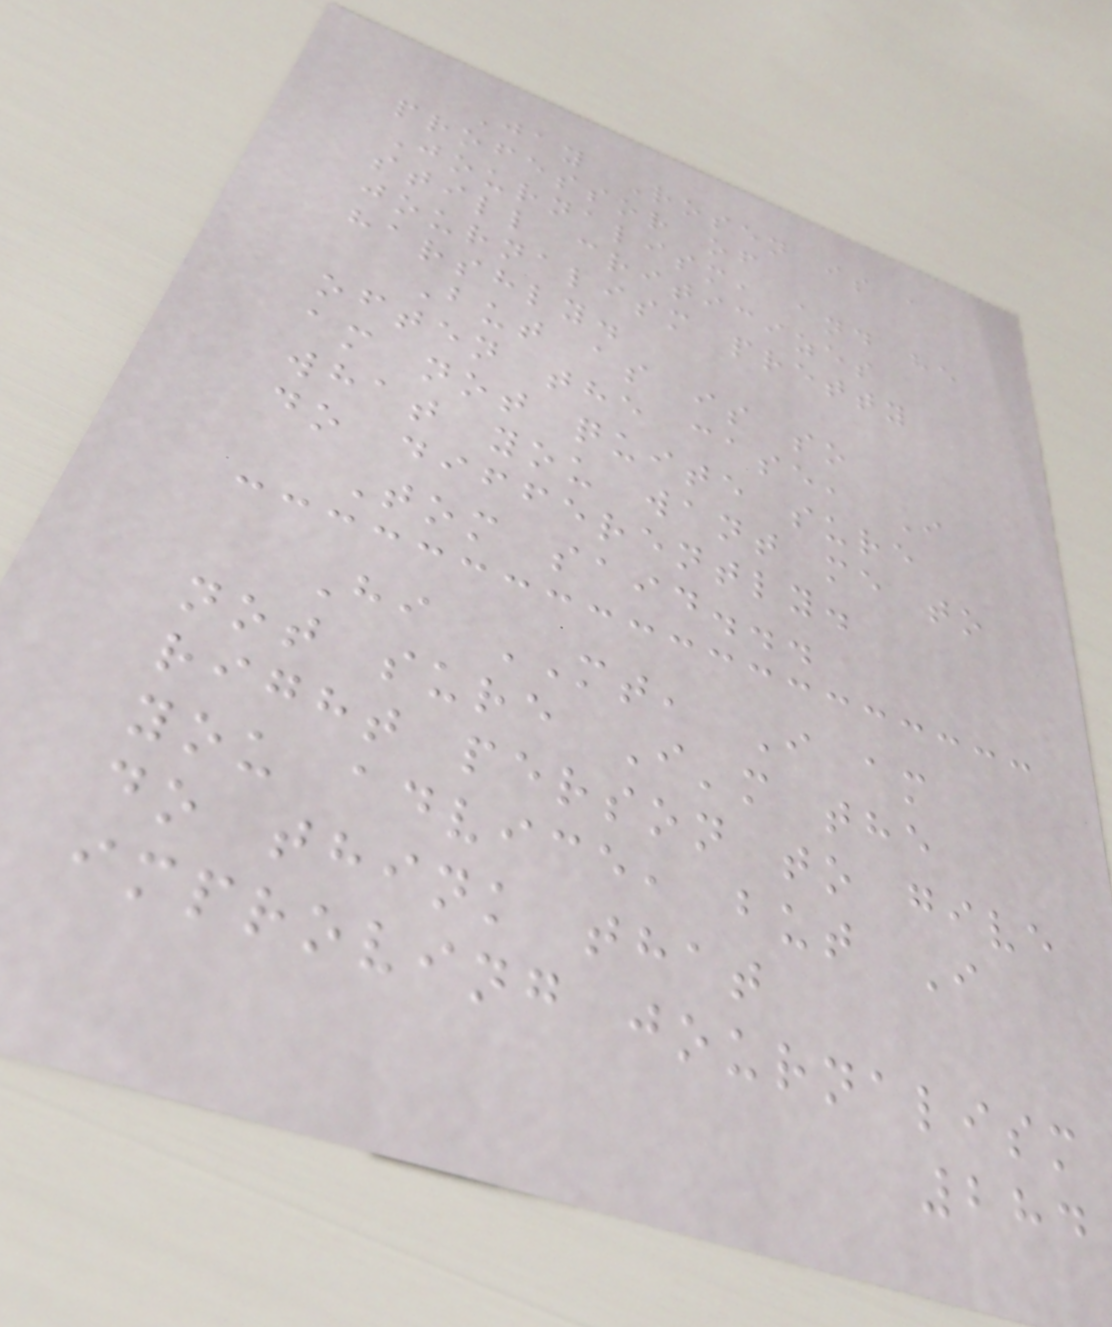Jay Rosen is a
professor of
Journalism, and he
still criticizes
journalism pretty
harshly.
But as is so
often the case, I
am not quite sure
what you want me to
do differently.
Tom said...
Hi MT, I am
not sure I'm the
right person to give
you advice, but I
do think that
improving journalism
284
